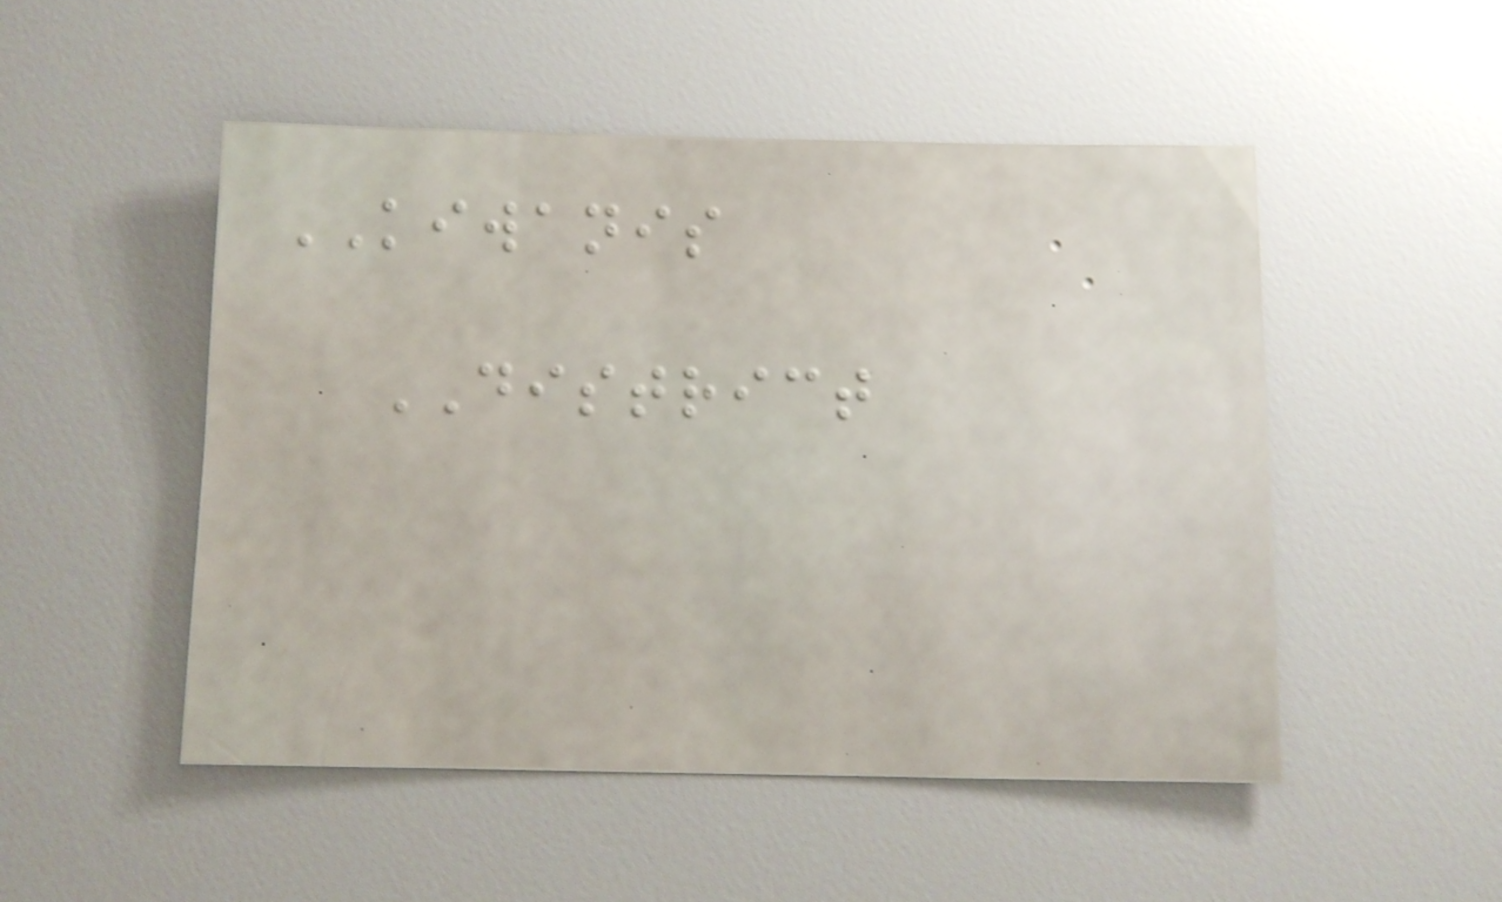KIWANIS
DISTRICT
